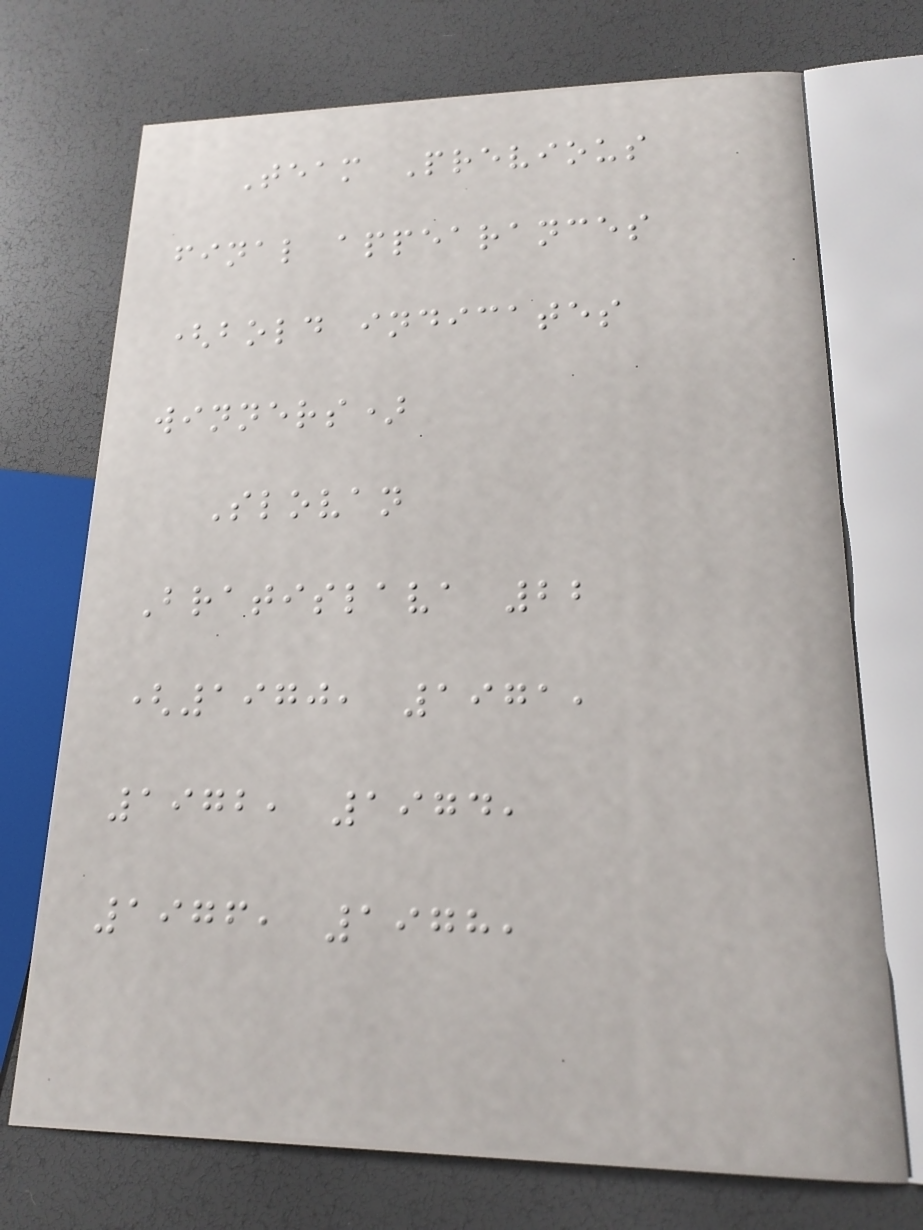Team Previous
final appearances
(bold indicates
winners)
Slovan
Bratislava 22
(1970, 1971,
1972, 1974,
1976, 1978,
